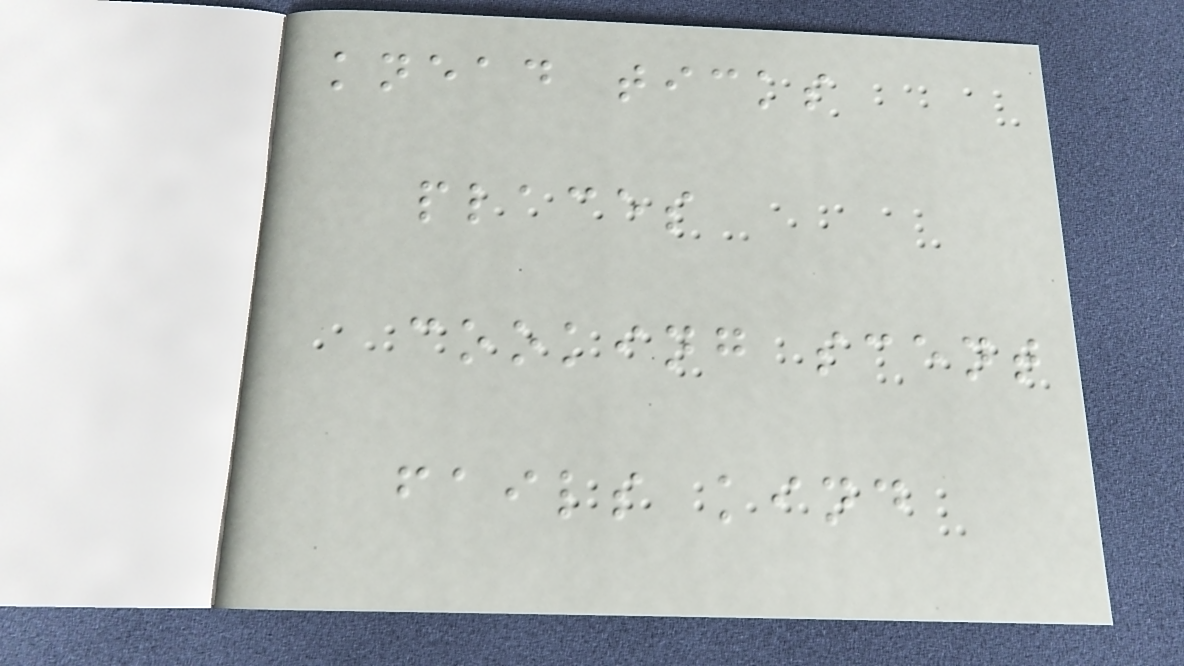knead ticks
places
cooking scent
fails kind
